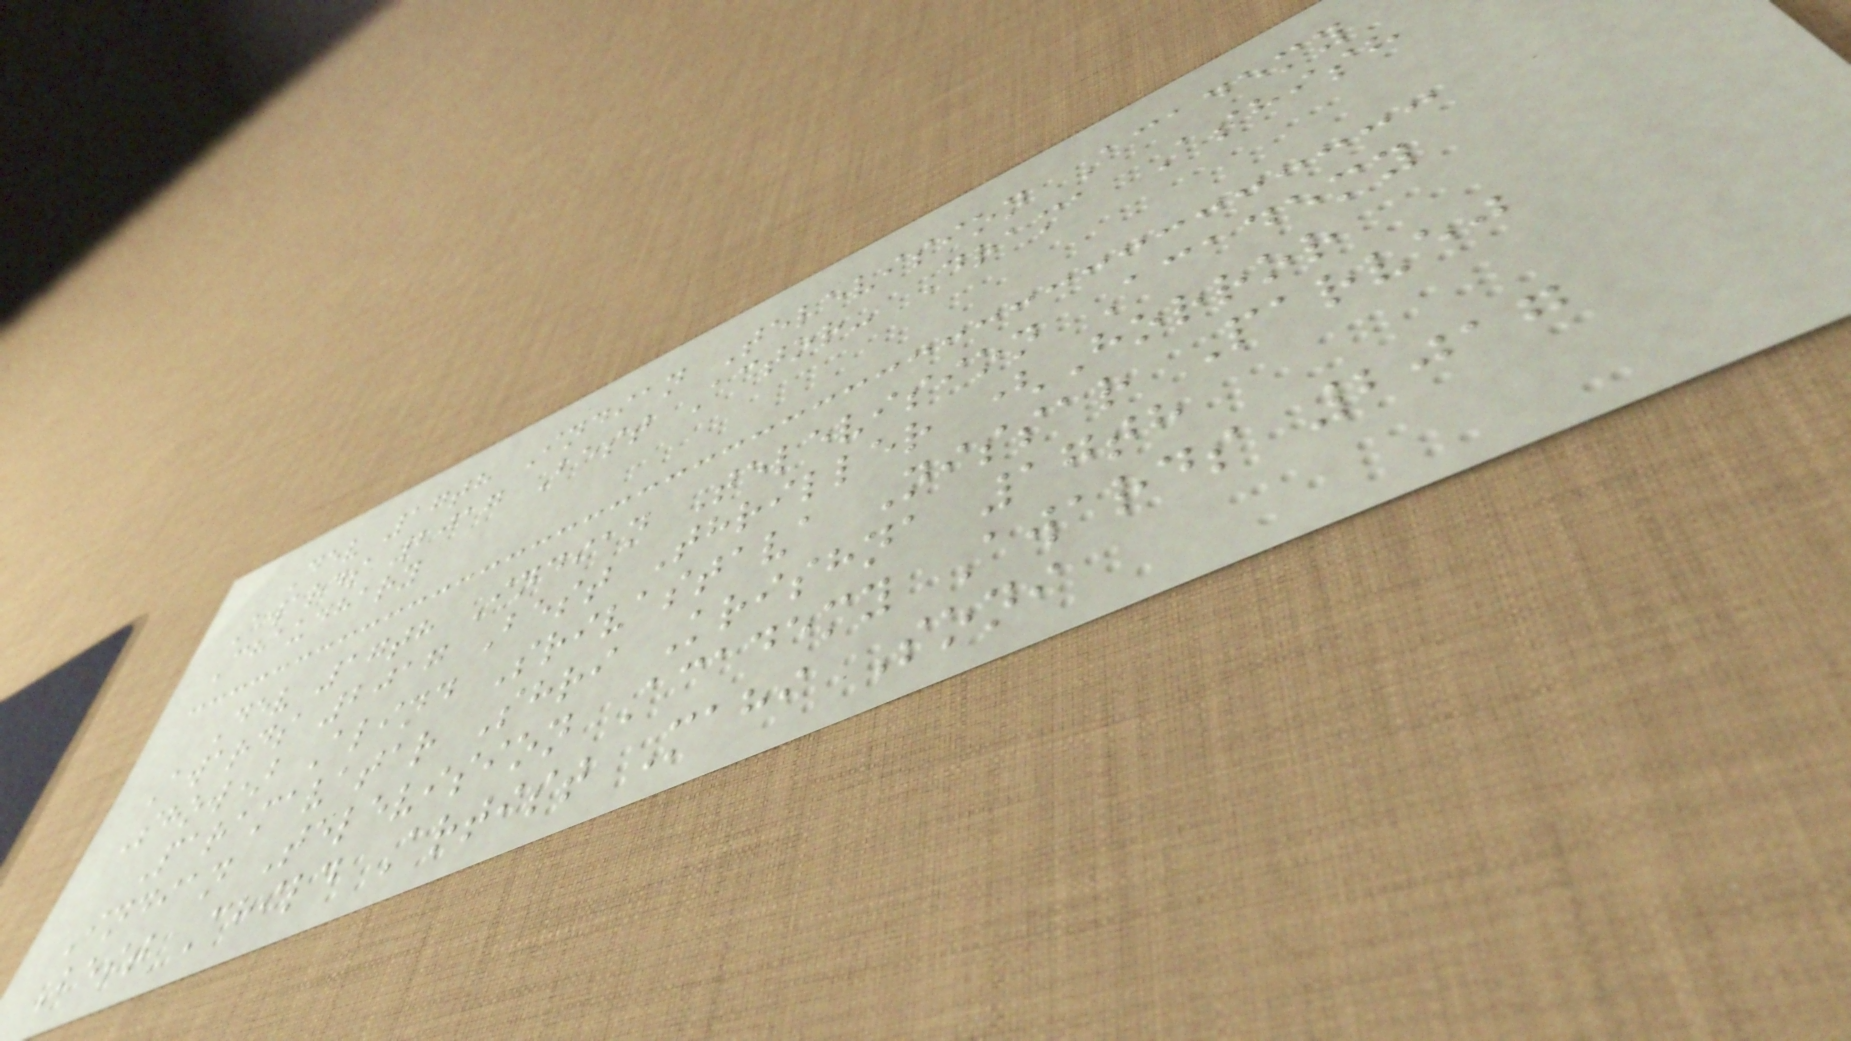Dev 17th Indian Television Academy
Awards 2017 Best Actor- Drama Ashish
Chaudhary
Dev 17th Indian Television Academy
Awards 2017 Best Thriller (Horror
Show) Alind Srivastava Nissar Parvej
Paramavatar Shri Krishna 17th
Indian Television Academy Awards 2017
Best Child Artist Mahi Soni
